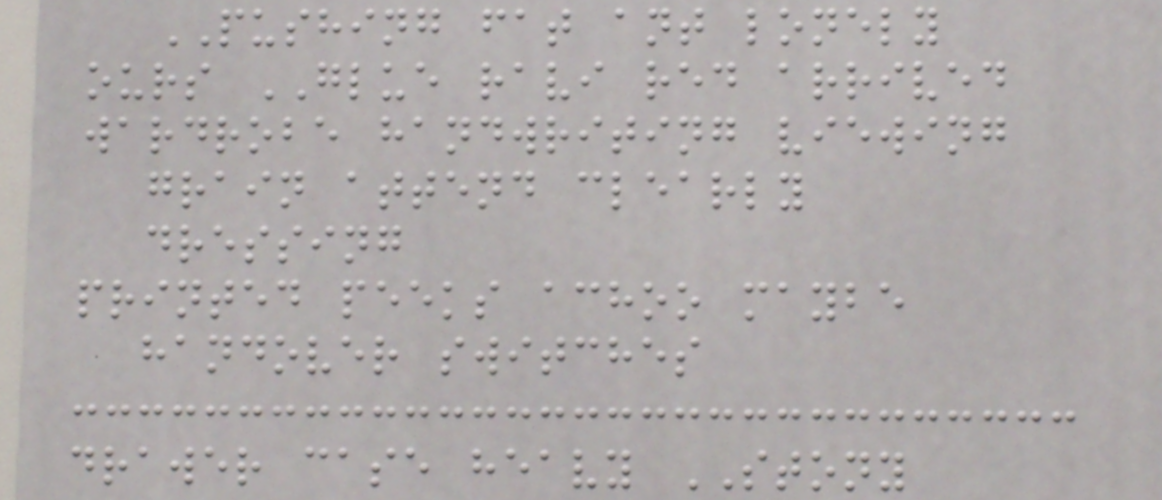PUSHING fat ant lonely
ours GLUE ravi red arrived
wardrobe handwriting viewing
grain attend clearly
dressing
printed peeks achoo maybe
handover switches
drawer case heavy STONY
